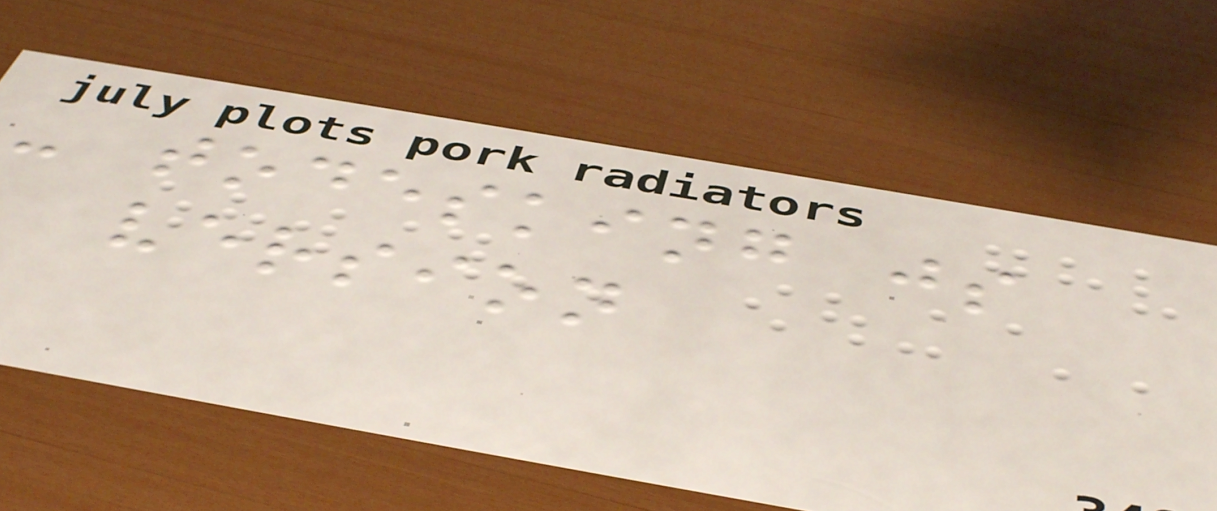- todesking js
version
